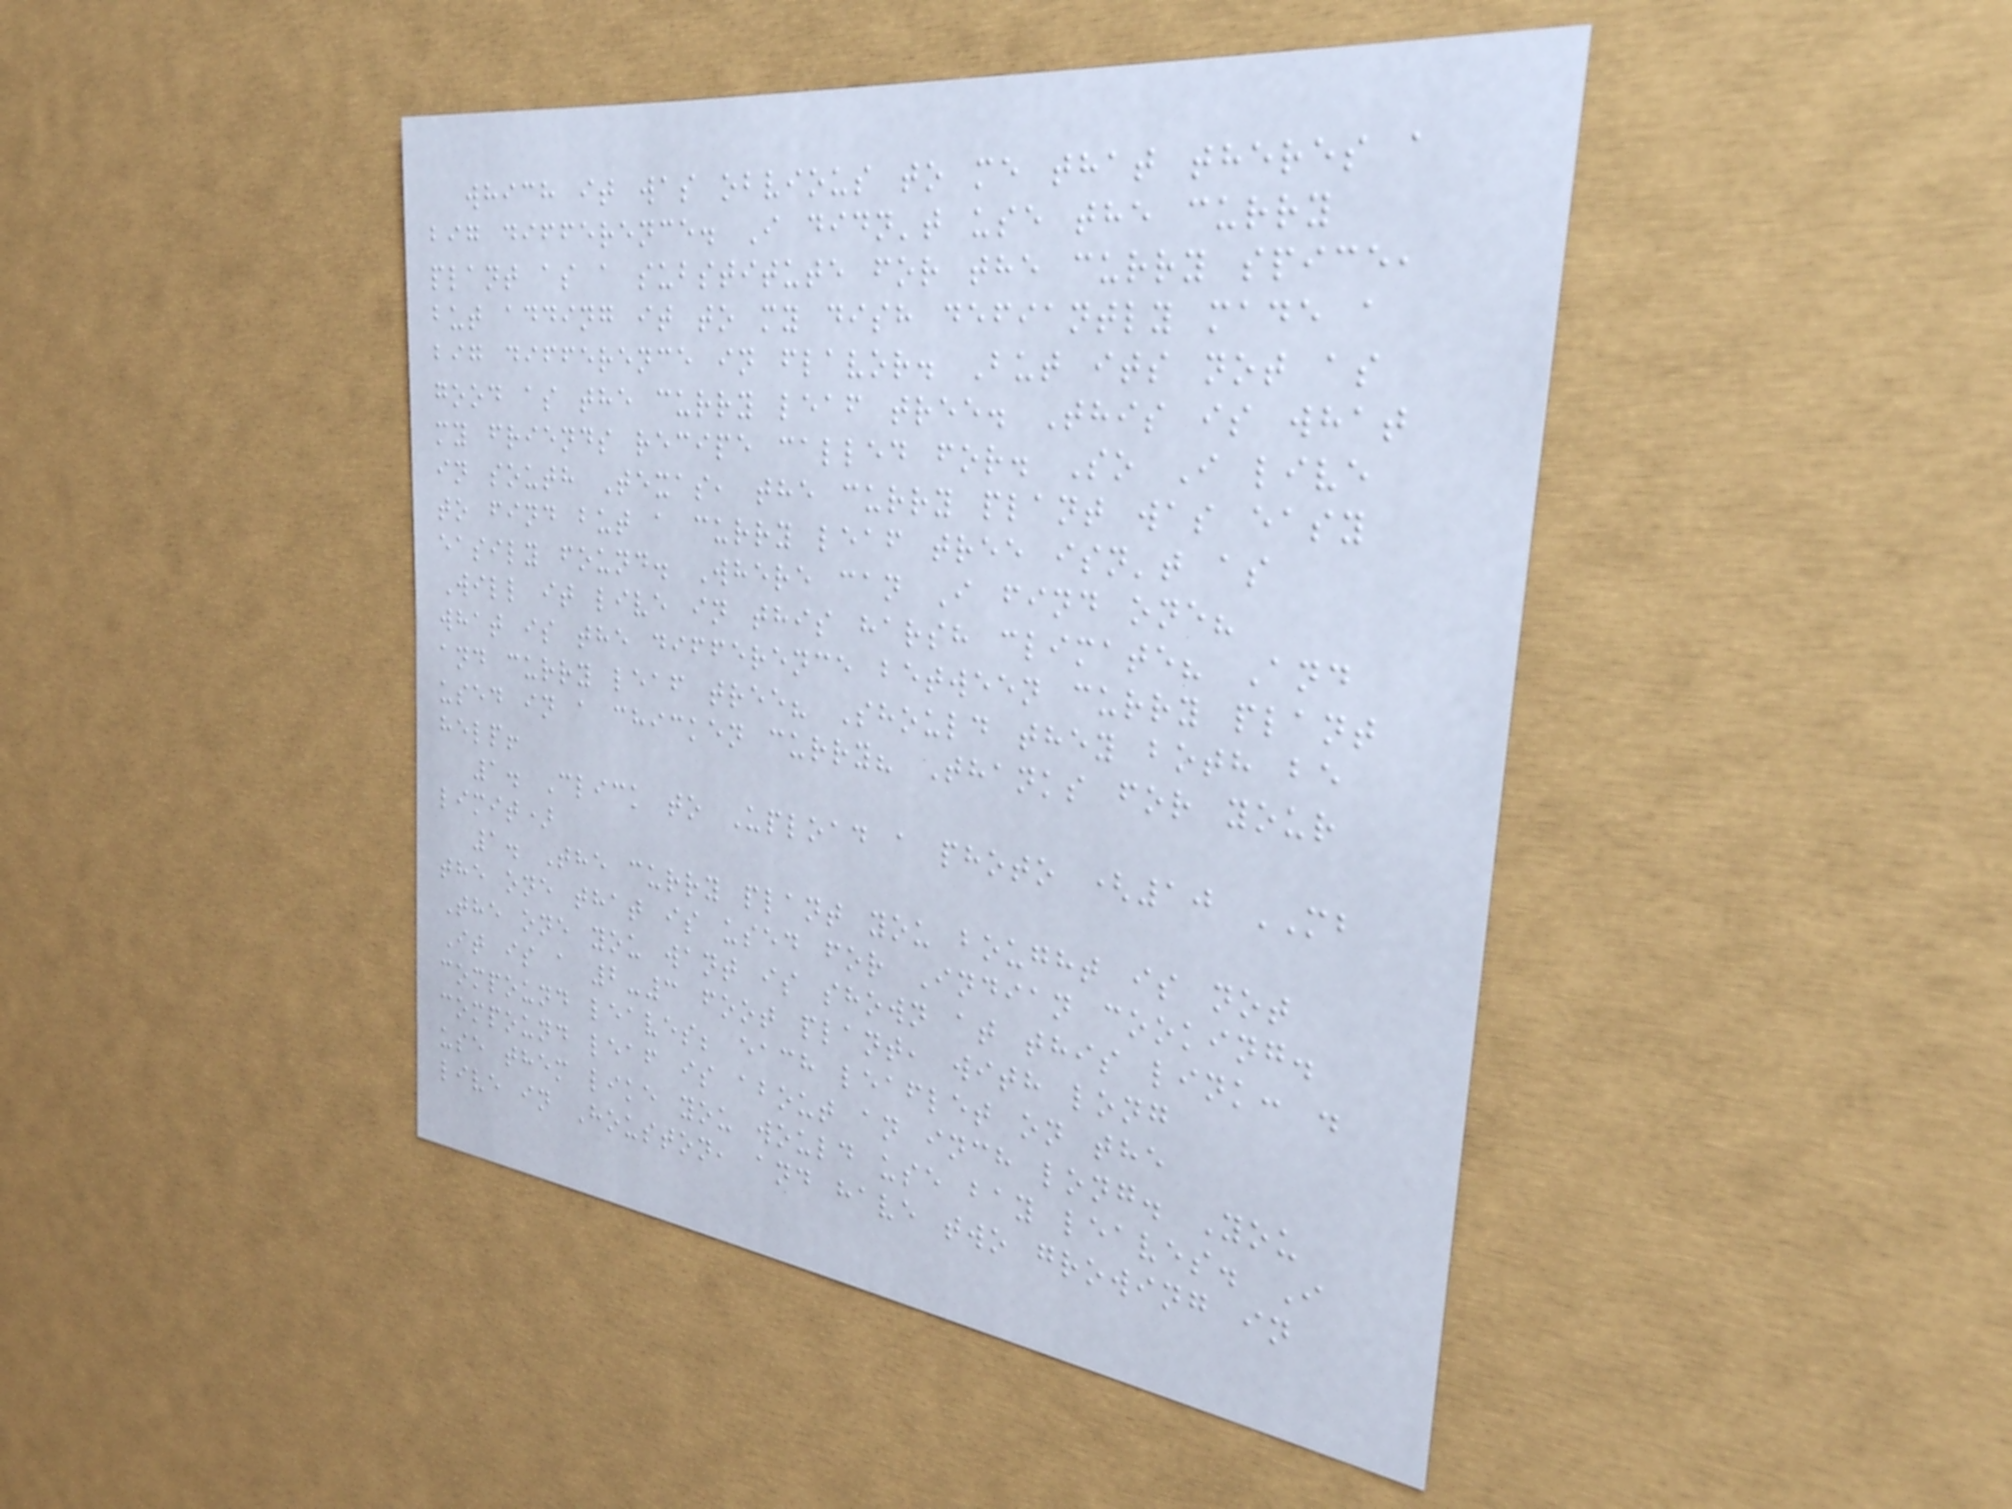which it was obvious to me that theres a
big difference. I didn't use the curry
plant as a substitute for the curry spice,
but adding it to my dish defiantly made a
big difference in flavor. But its not as
good as the curry leaf tree. This is what
my friends recipe called for. So I live
in south Texas, the curry plant was easy
to find but a curry leaf tree isn't as
easily found. Where can I find one?
Will it live in this harsh climate? And
what is the difference between curry plant
and curry leaf tree? Should they both be
used in a chicken curry? Thanks for your
help!
1. Click to Upload a photo (10 MB
limit)
1. The curry plant you bought is not
the one that is used for Indian cooking.
The one you want is shown at this link: .
It is a 2-3 foot plant, with long
compound leaves; each leaflet on the
compound leaf is about an inch long. You
use them like you would use bay leaves. I
live in Houston, and have two growing in
